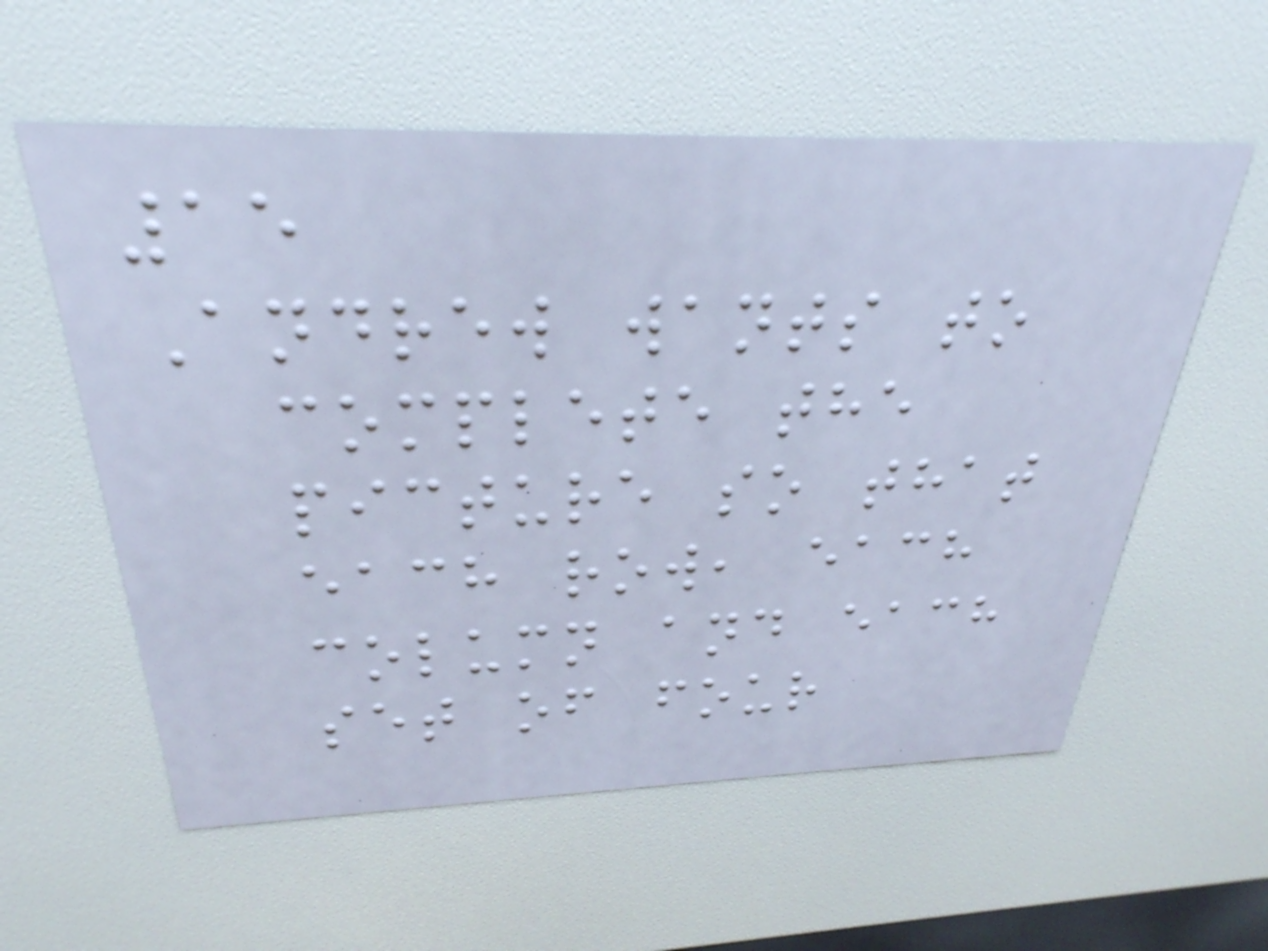15
Andrew wants to
complete the
picture so that
each row, each
column and each
set of four
